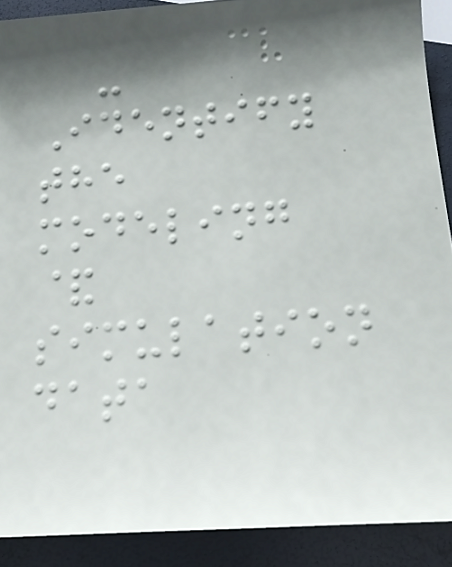-
Identify
the
modeling
&
simulation
data
